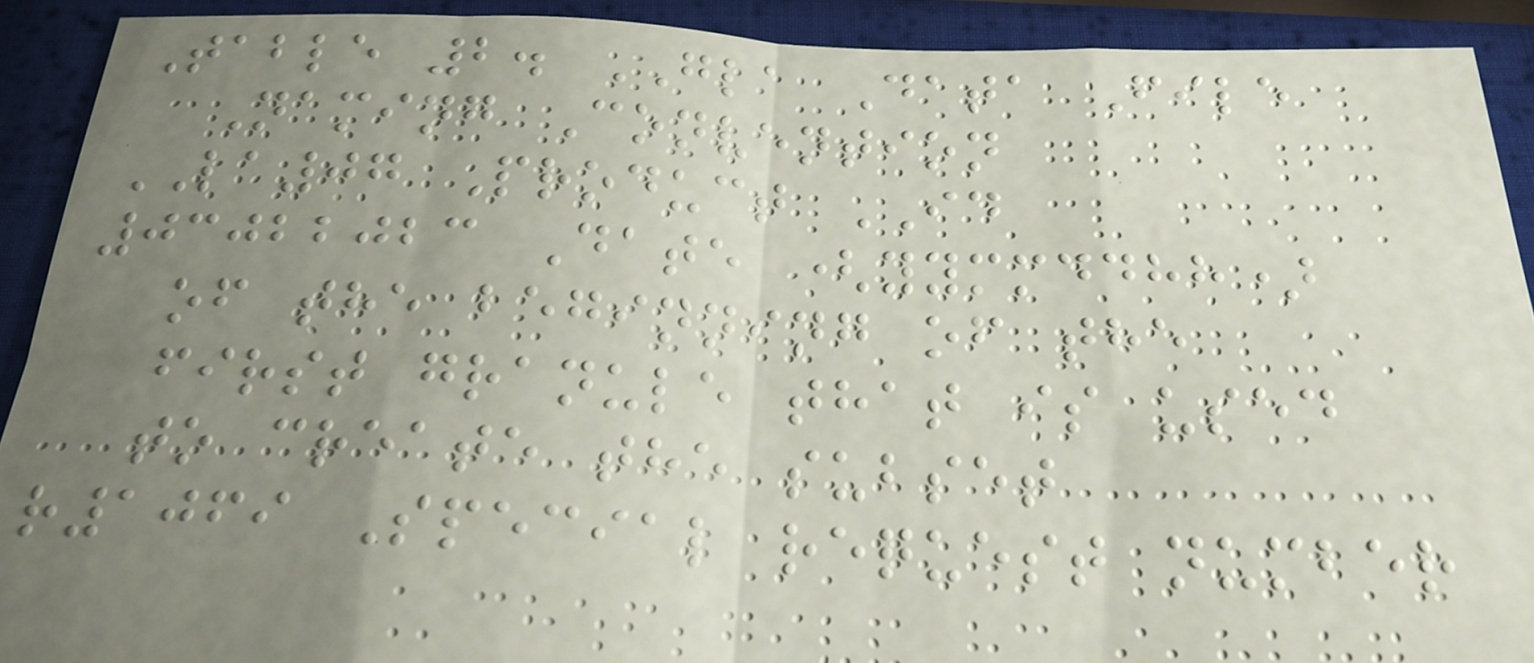Table 2. GLA Data File
Naming Convention
LA07 Product ID
03022023 Date (yymmddhh)
of the beginning of the
first granule that is used
to create the subset
r1069 Special request number
